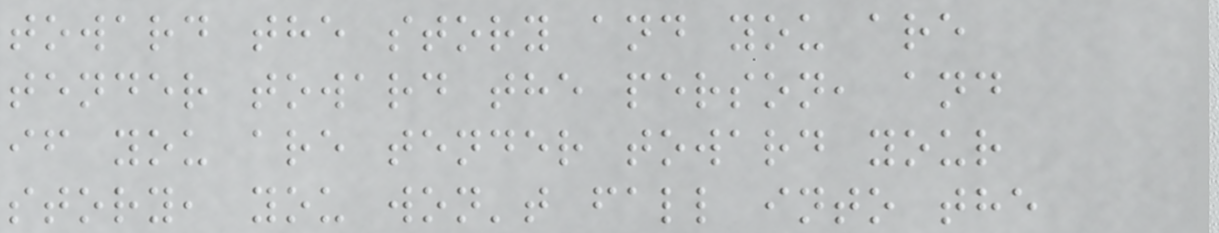toward the story and you are
tender toward the person, and
if you are tender toward your
story, you won't fall into the
